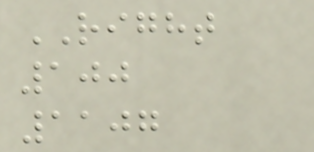RIGHT
100
1107
